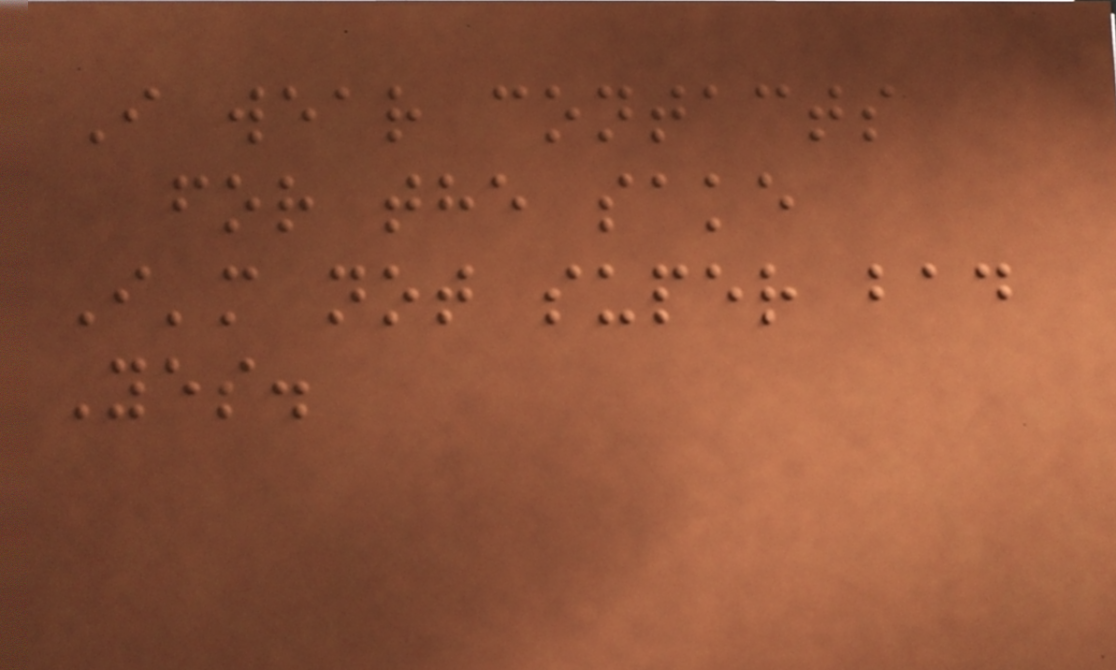I wear contacts
for the sake
I'm not super bad
Yes.
